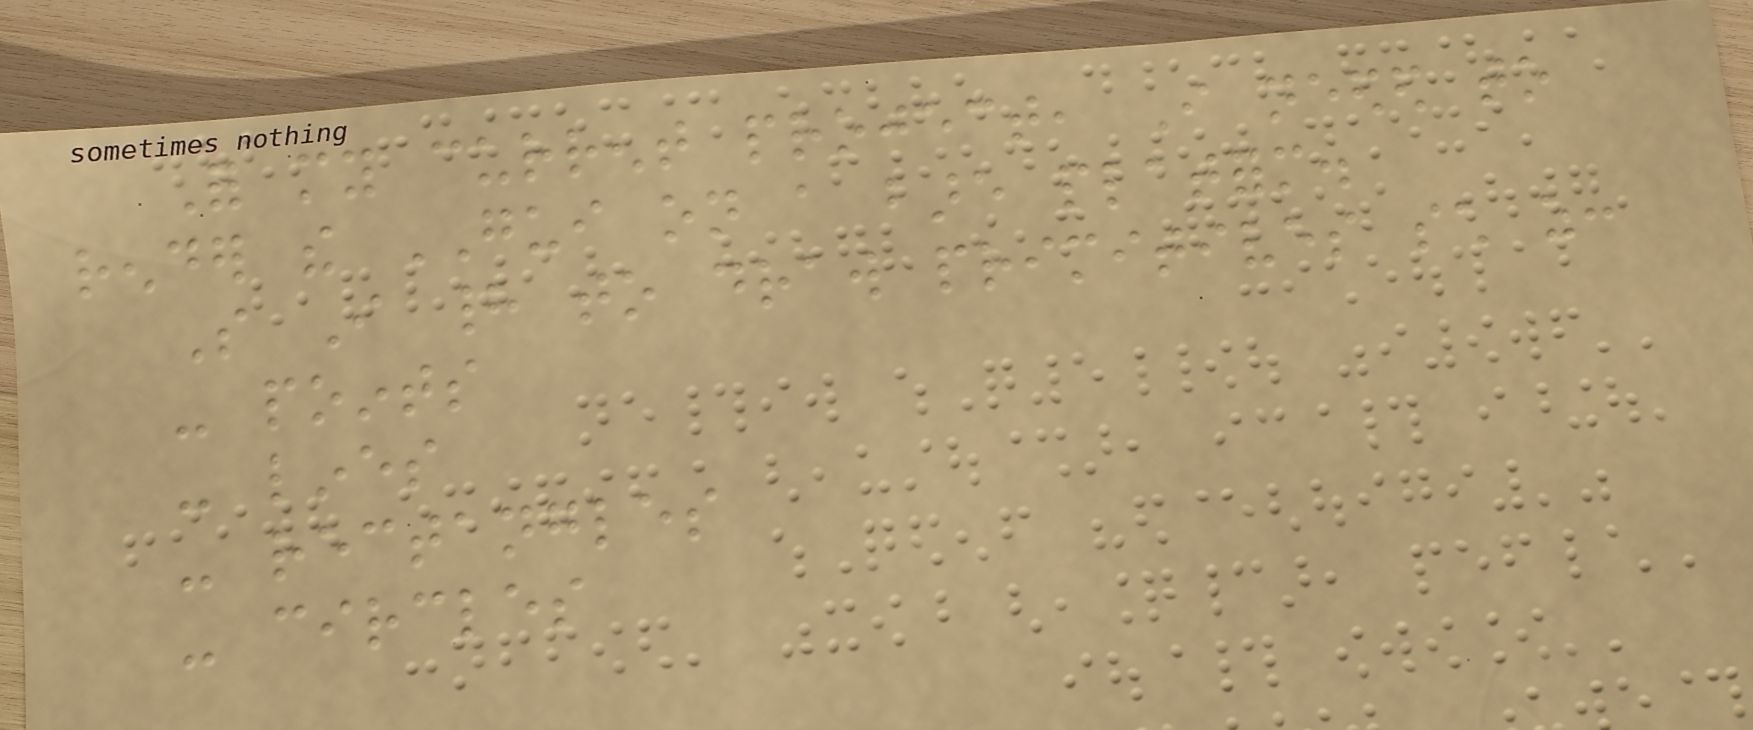For my current project, I needed to
render the GUI on a bare platform.
So I had to draw primitives such as:
- points
- lines
- rectangles
- circles
